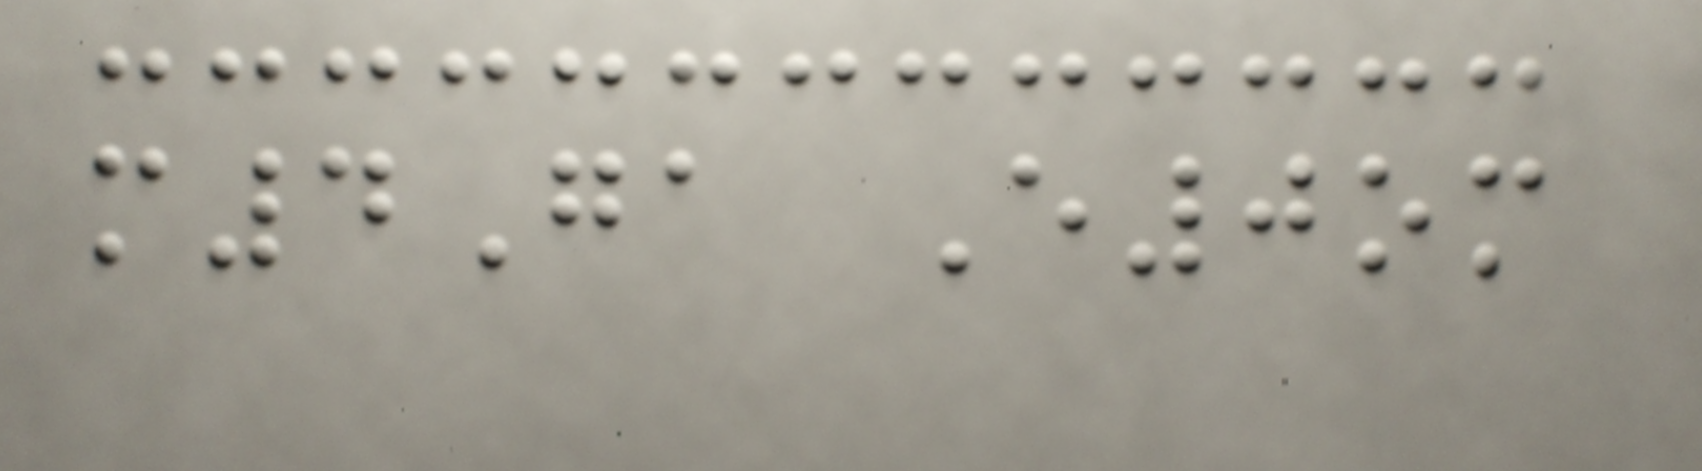m4Ga E0om
